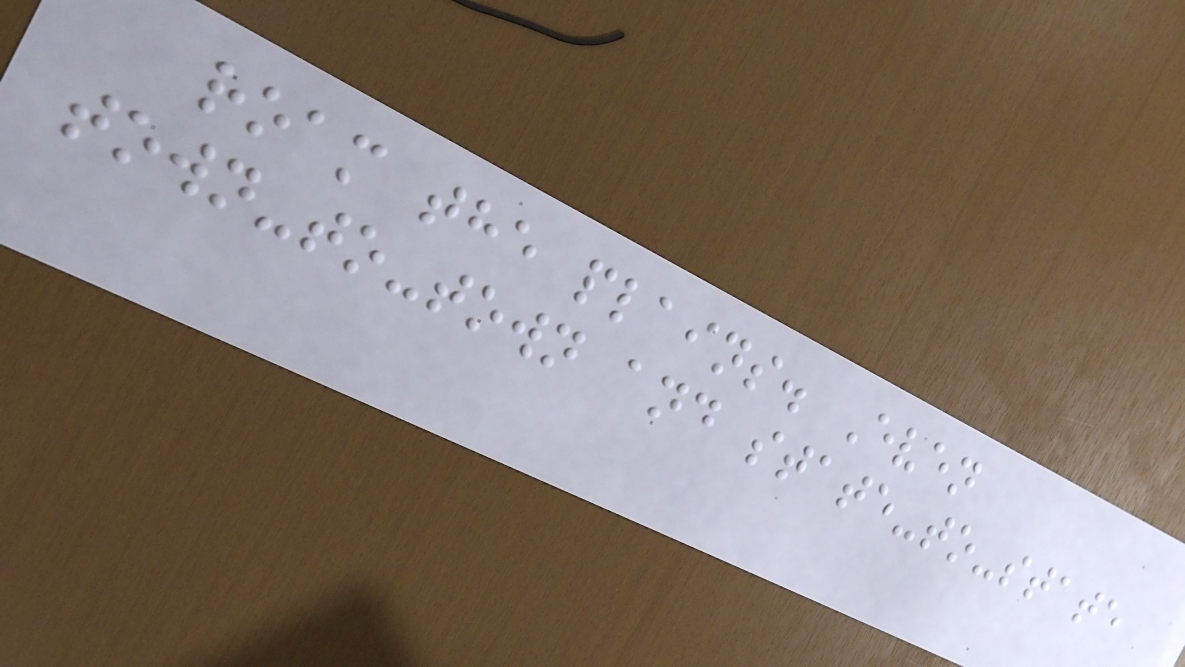roam the plains. Even
town-to-town and state-to-state
